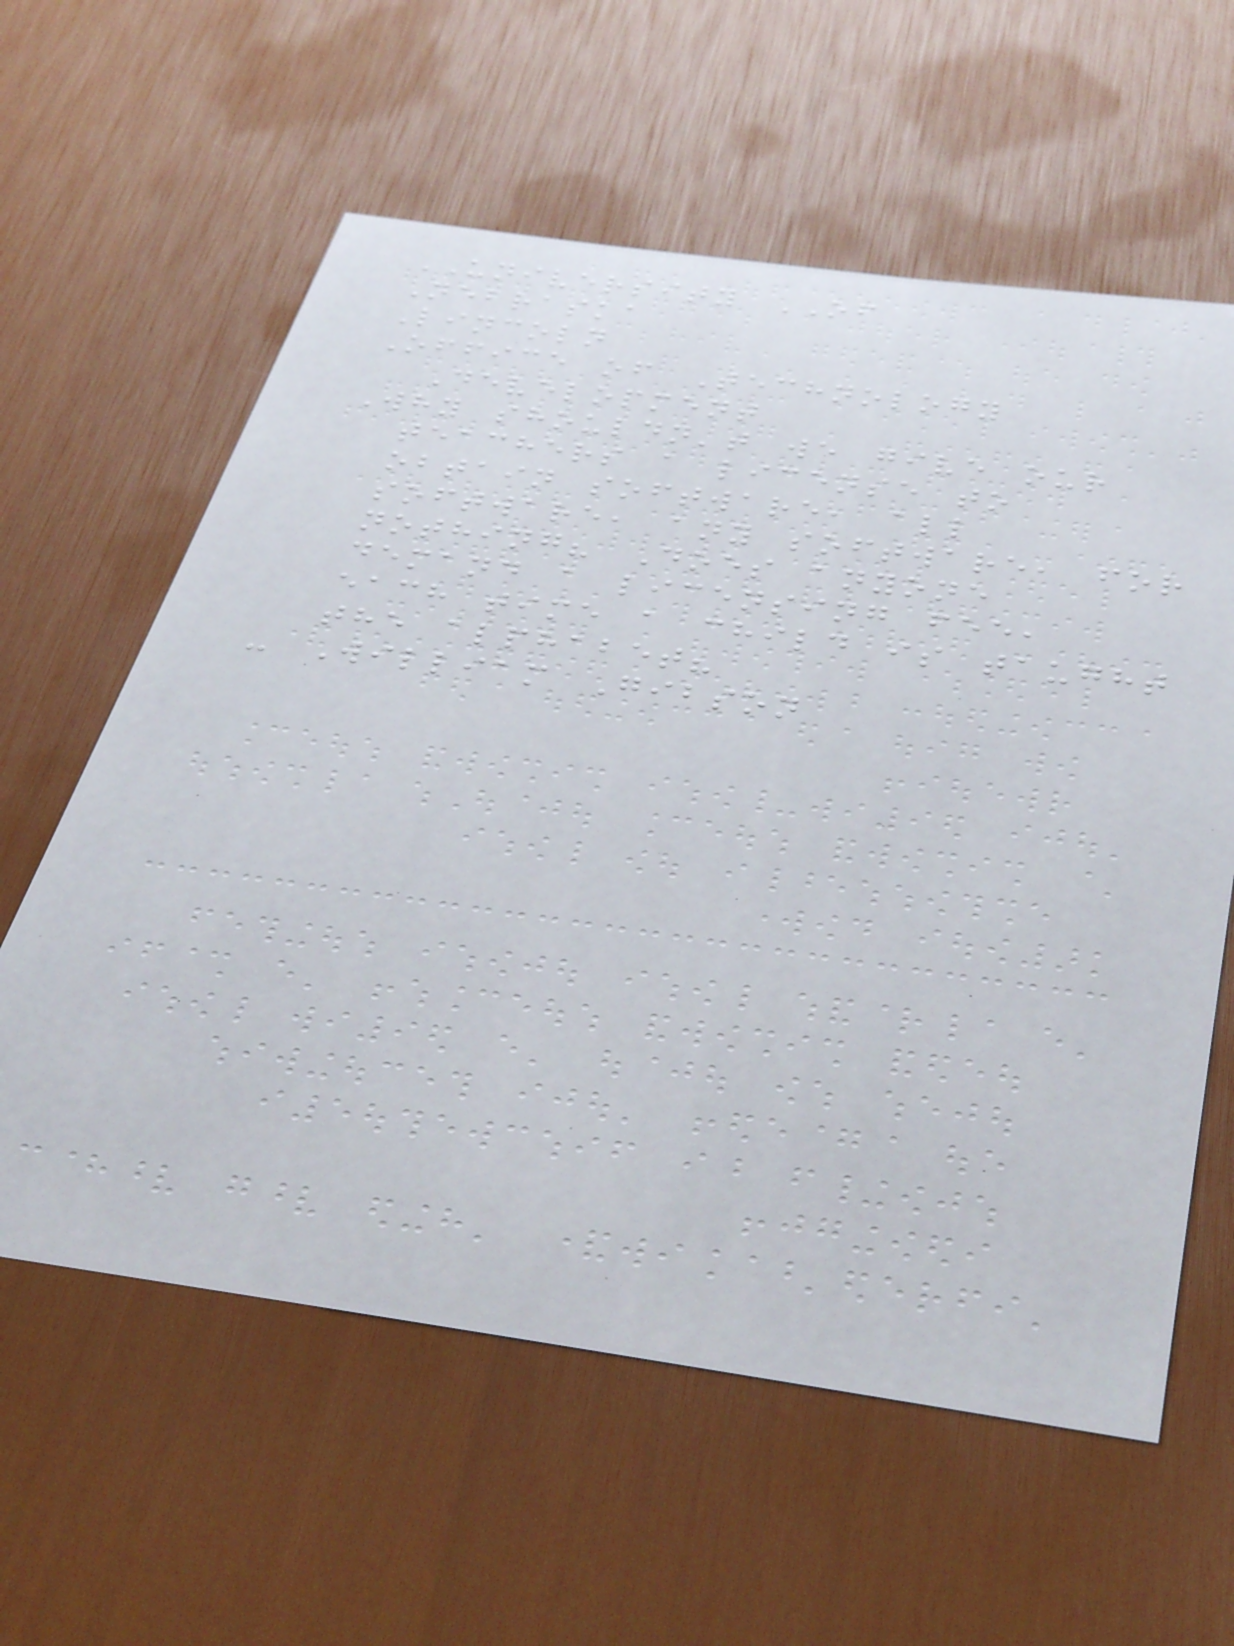UNIVERSITY OF
Nebraska
Lincoln
Office of Technology
Development
Why shouldn't we give our
teachers a license to
obtain software, all
software, any software, for
nothing? Does anyone
demand a licensing fee,
each time a child is taught
the alphabet?
- William Gibson
